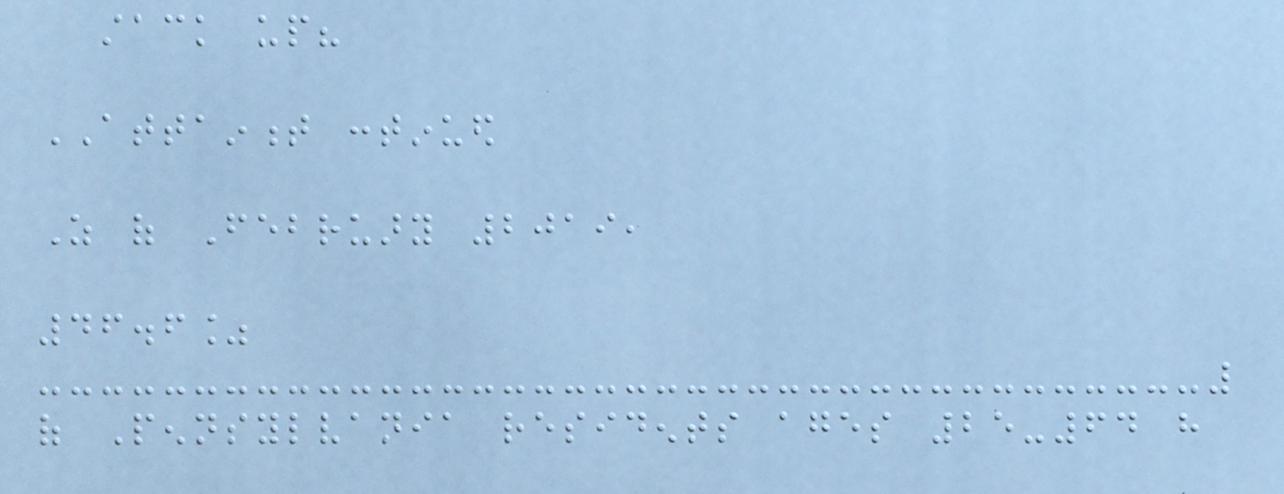stack up?
ATTAINMENT continued
As of February 2019,
46.6%
of Pennsylvania residents ages 25-64 have
